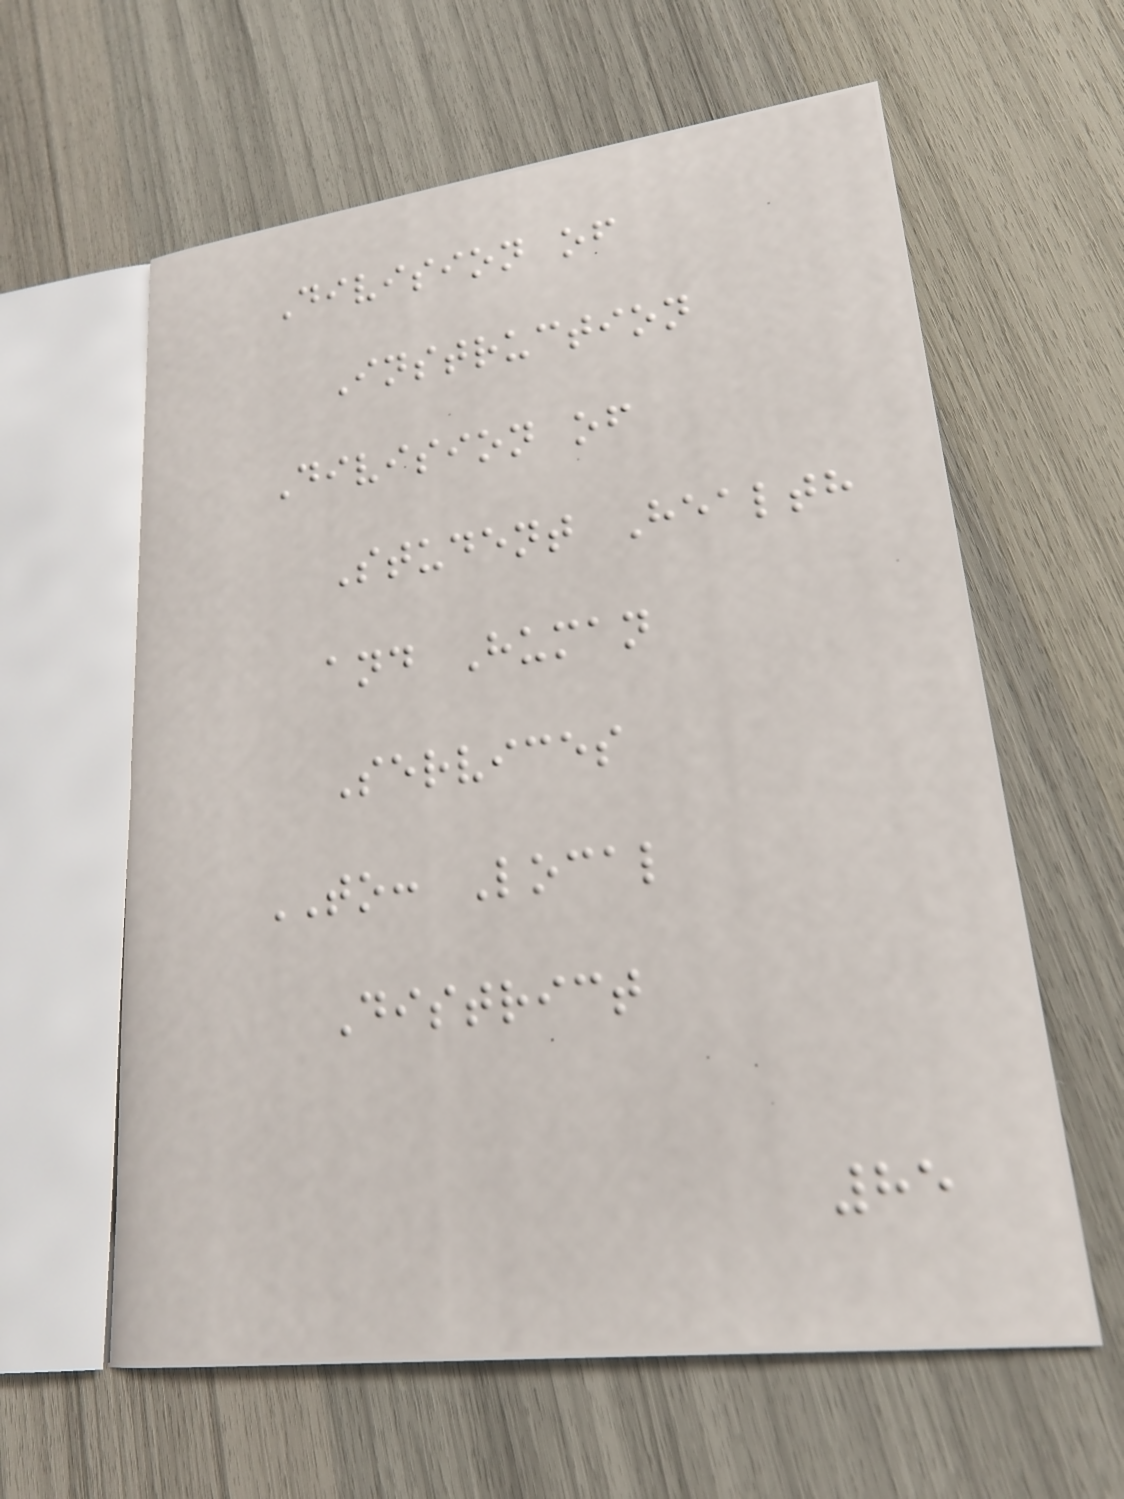Division of
Instruction
Division of
Student Health
and Human
Services
TO: Local
District
85
